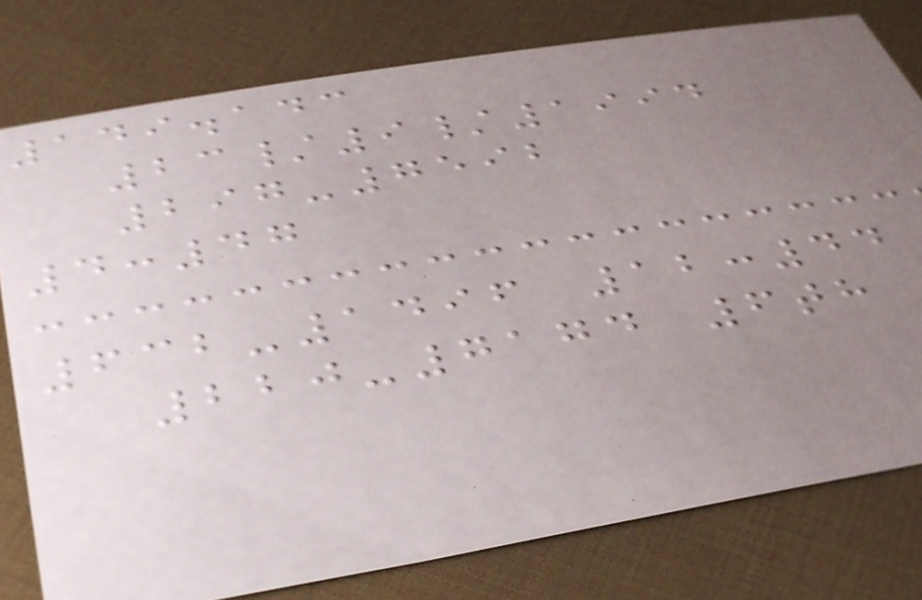149.143
23/9/1994
297-7592
4:47
632-1496 12:44
220-7174 6th
